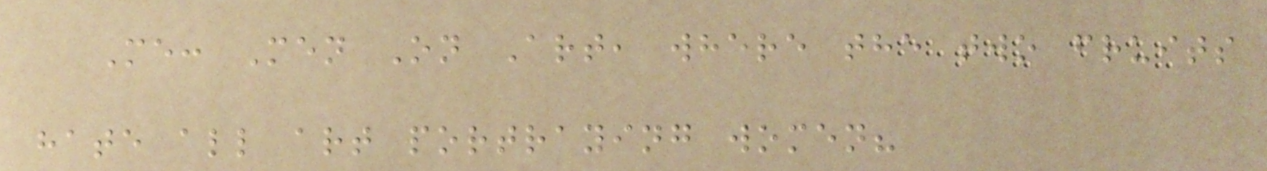Me: Men On Art, where the two fruits
hate all art portraying women?
